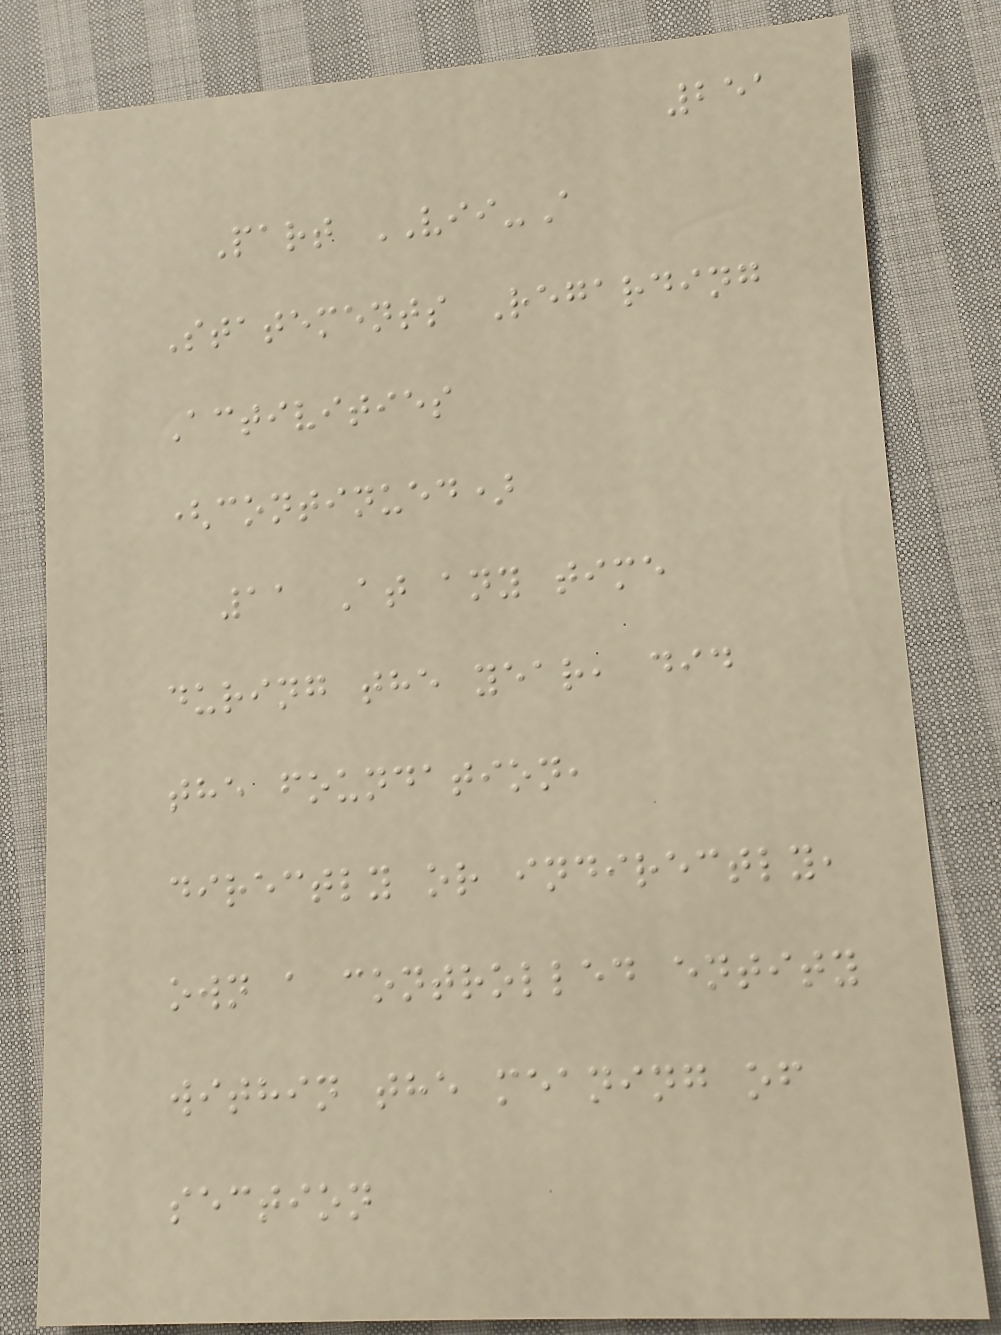251
Part VII-A
Statements Regarding
Activities
(continued)
11 At any time
during the year, did
the foundation,
directly or indirectly,
own a controlled entity
within the meaning of
section
